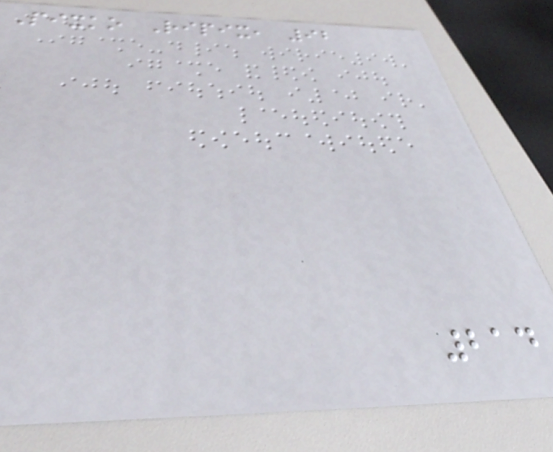Pixko Ripix, 92
214
